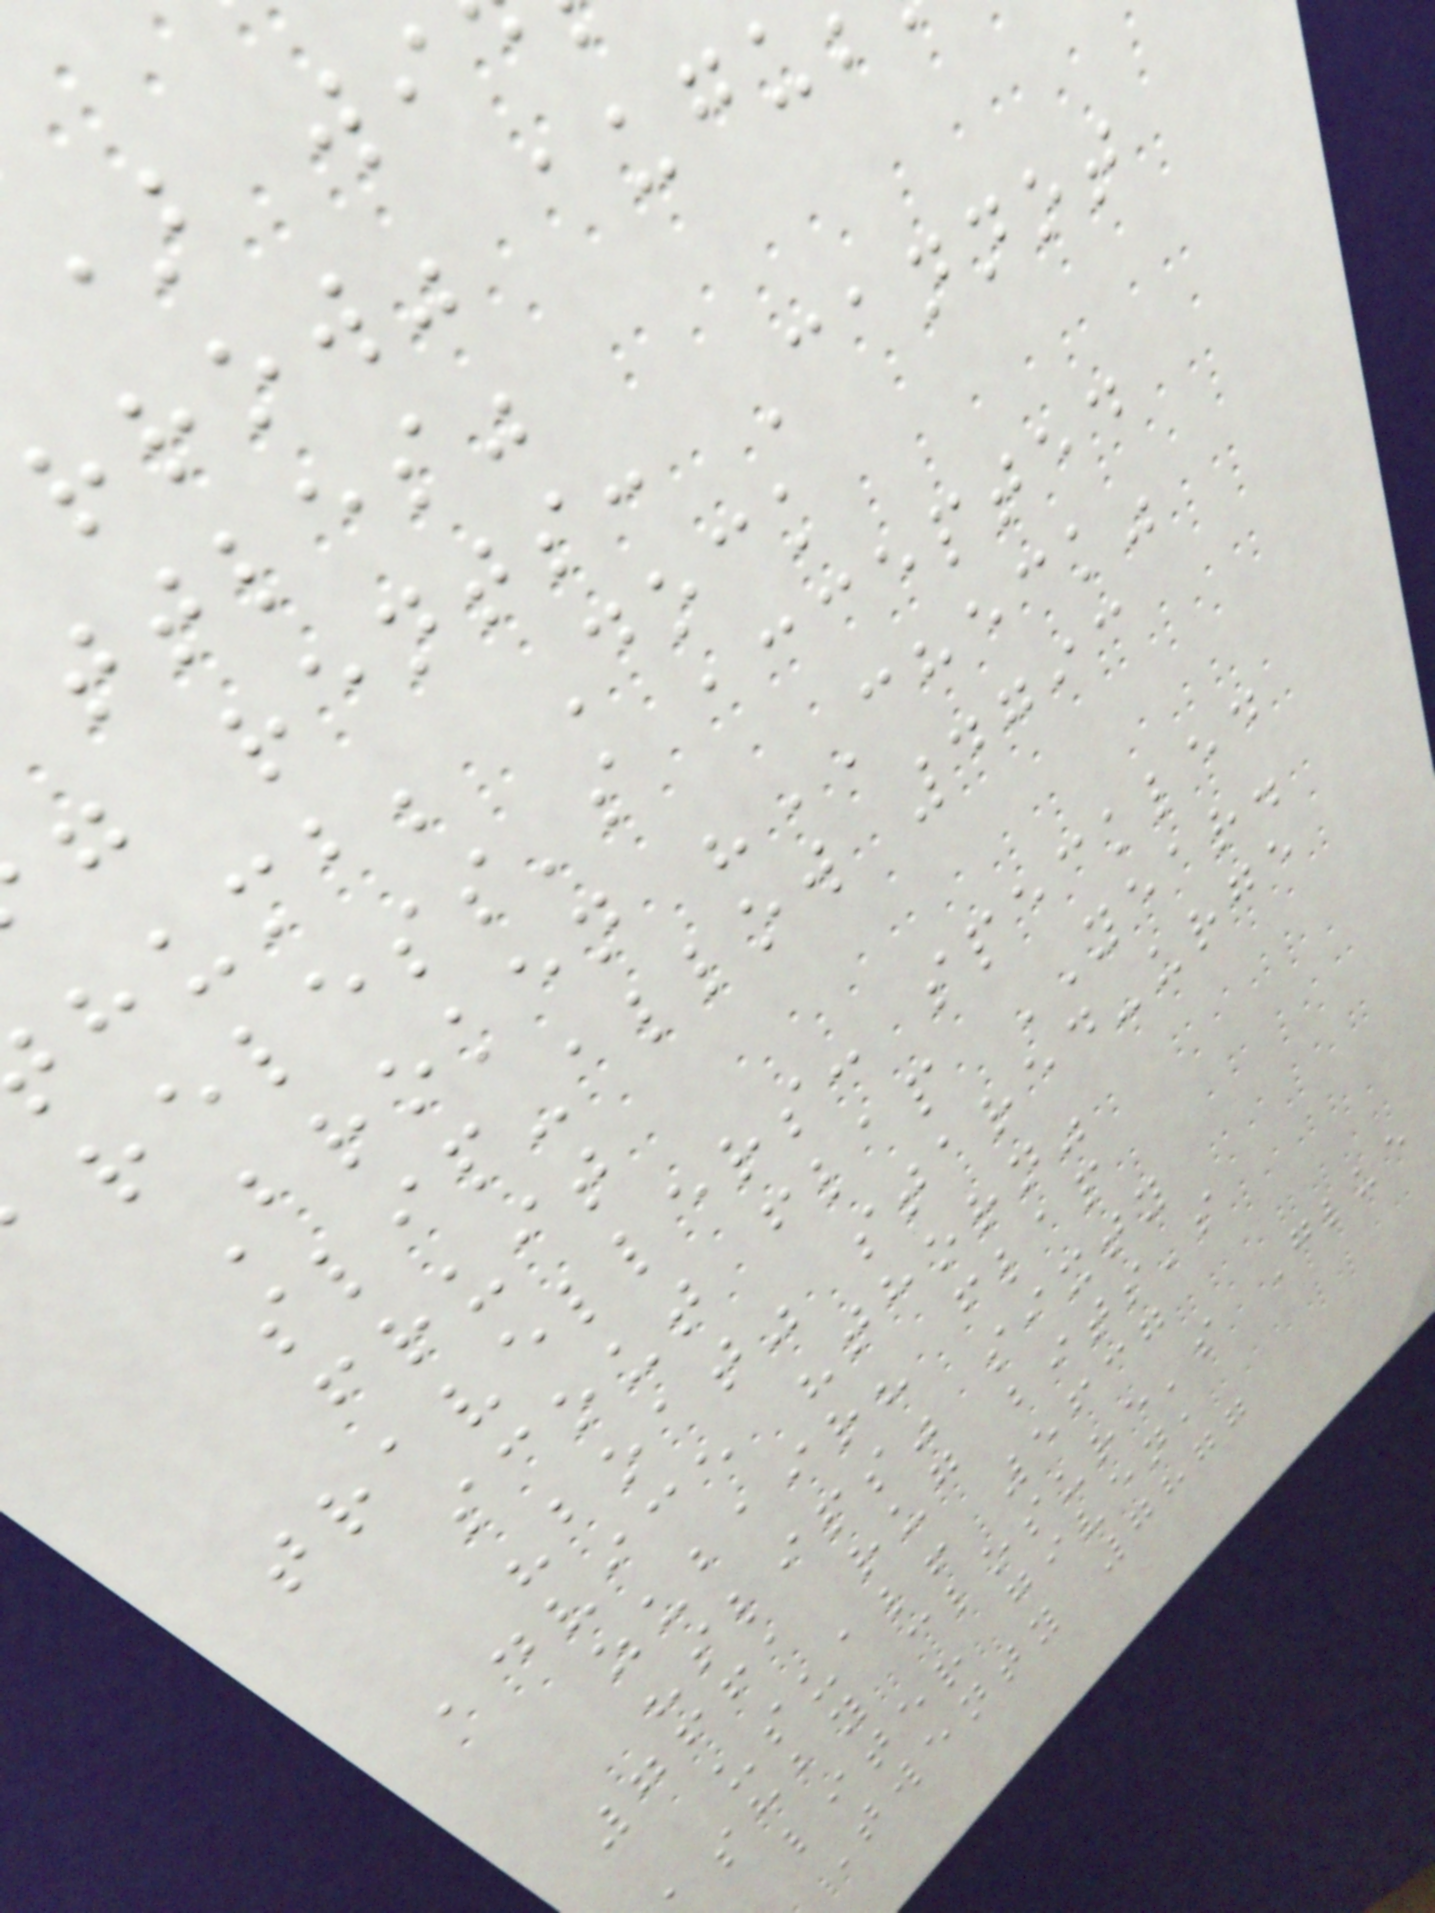) wi
rrow" augu
ttles"
g rents: Cannot
humb; Dock
reless's accepted
Broken "CHECK"
slip-allow 4793
fruit
travellers: speckled
scout flap YEAR.
"boat" stared-urge
advice "thorn"
zubair? flap
"slips" sixty
7661 rug bits's
usual! 5637
shby closure's Glue
liter given,
Twenty 7877
